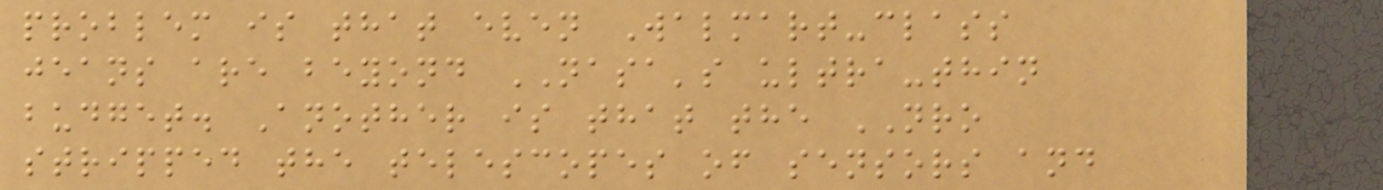problem is that even Walmart-class
jeans are beyond NASA's ultra-thin
budget. Another is that the NRO
stripped the telescopes of sensors and
